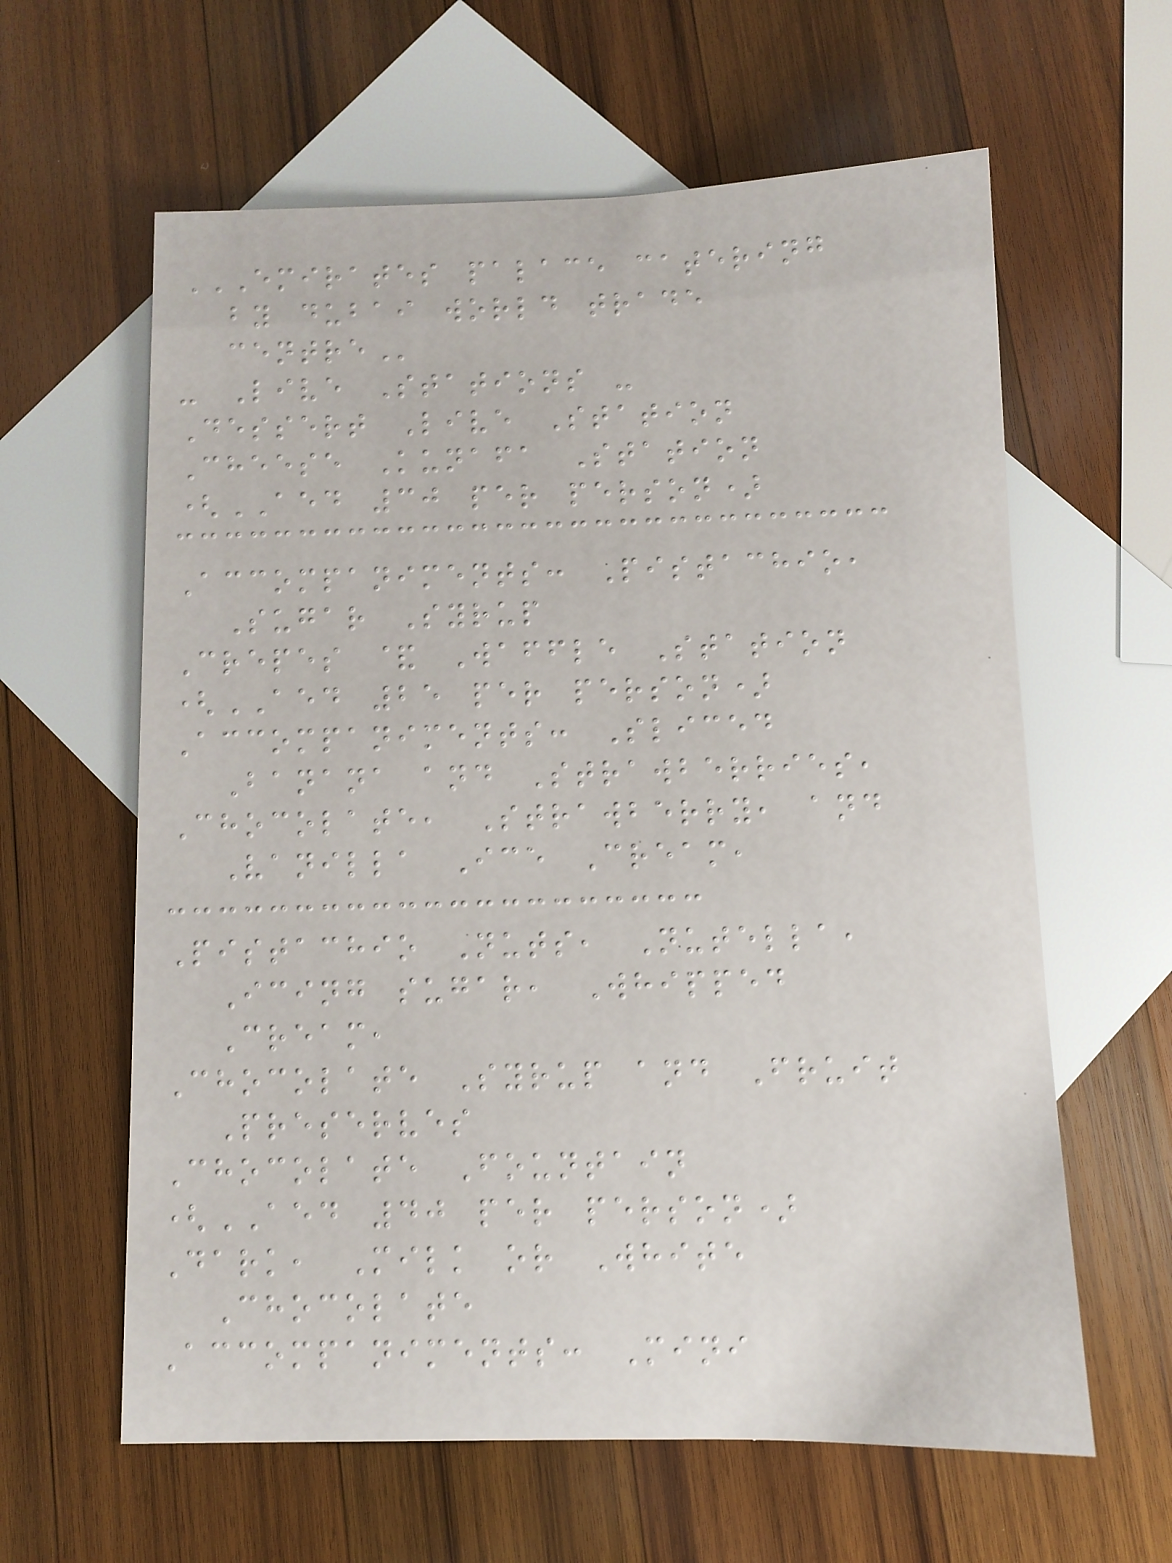EMIRATES PALACE CATERING
BY DUBAI WORLD TRADE
CENTRE
- Live Stations -
Dessert Live Station
Cheese Kunafa Station
(AED 30 per person)
Accompaniments: Pistachio,
Sugar Syrup
Crepes & Waffle Station
(AED 25 per person)
Accompaniments: Sliced
Banana and Strawberries,
Chocolate, Strawberry, and
Vanilla Ice Cream,
Pistachio Nuts, Nutella,
Icing sugar, Whipped
Cream,
Chocolate Syrup and Fruit
Preserves
Chocolate Fountain
(AED 40 per person)
Dark, Milk or White
Chocolate
Accompaniments: Mini
